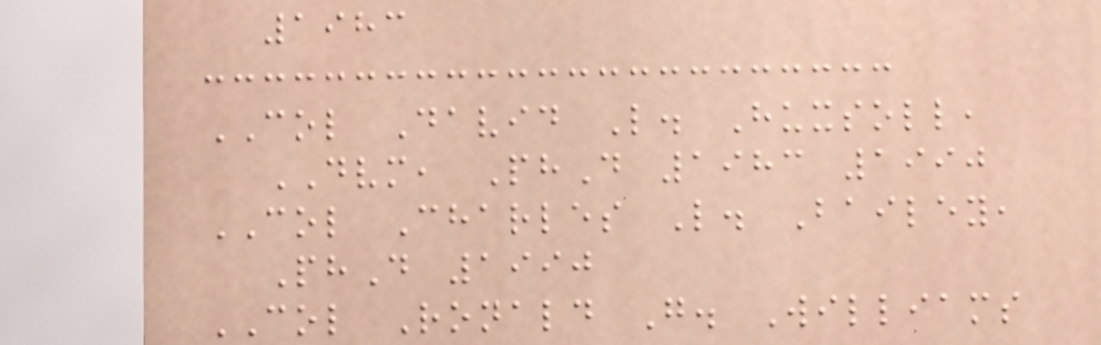1983
COL David L. Huxsoll,
DVM, PhD 1983 1990
COL Charles L. Bailey,
PhD 1990
COL Ronald G. Williams
